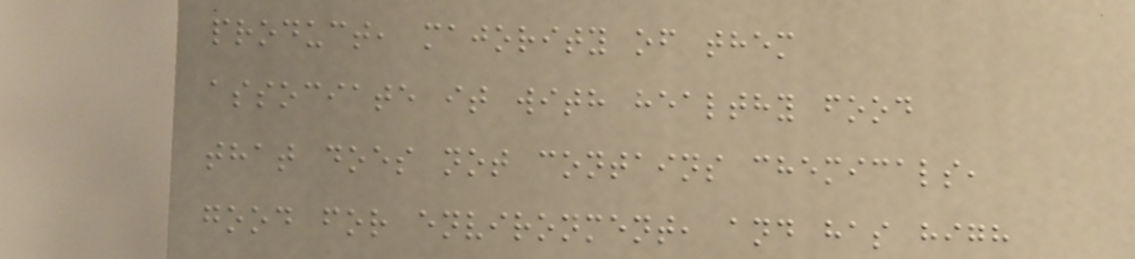product, majority of them
associate it with healthy food
that does not contains chemicals,
good for environment, and has high
